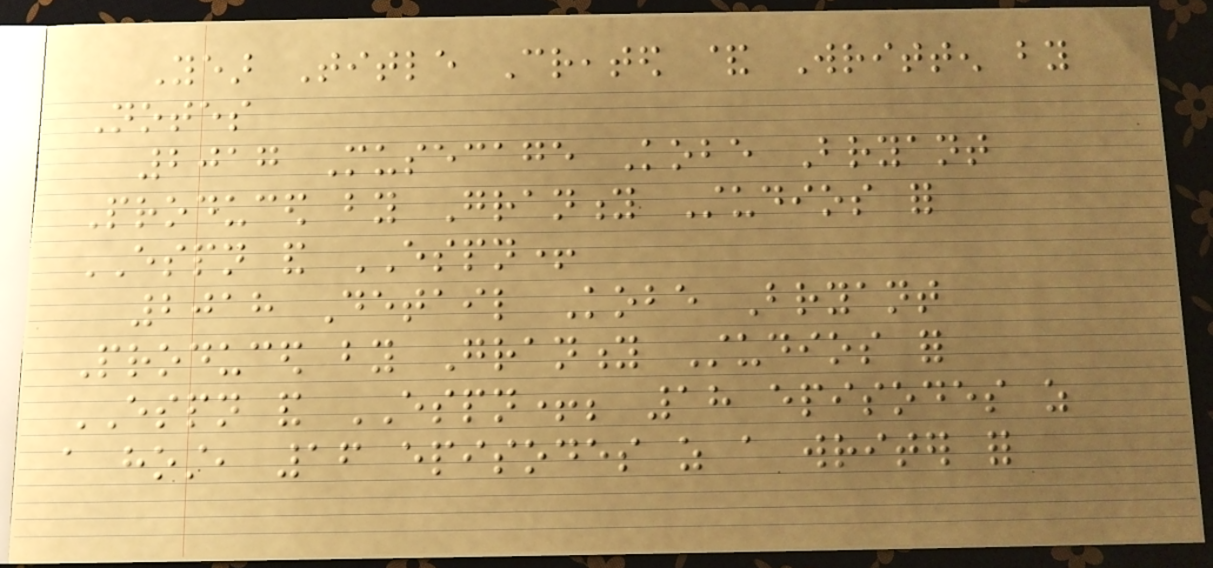Year Title Created & Written by
Notes
2017 Musecage Kobe Bryant
Produced by Granity Studios for
ESPN and ESPN+
2018 Detail Kobe Bryant
Produced by Granity Studios for
ESPN and ESPN+; 18 episodes as
a host, 16 episodes as a writer for
